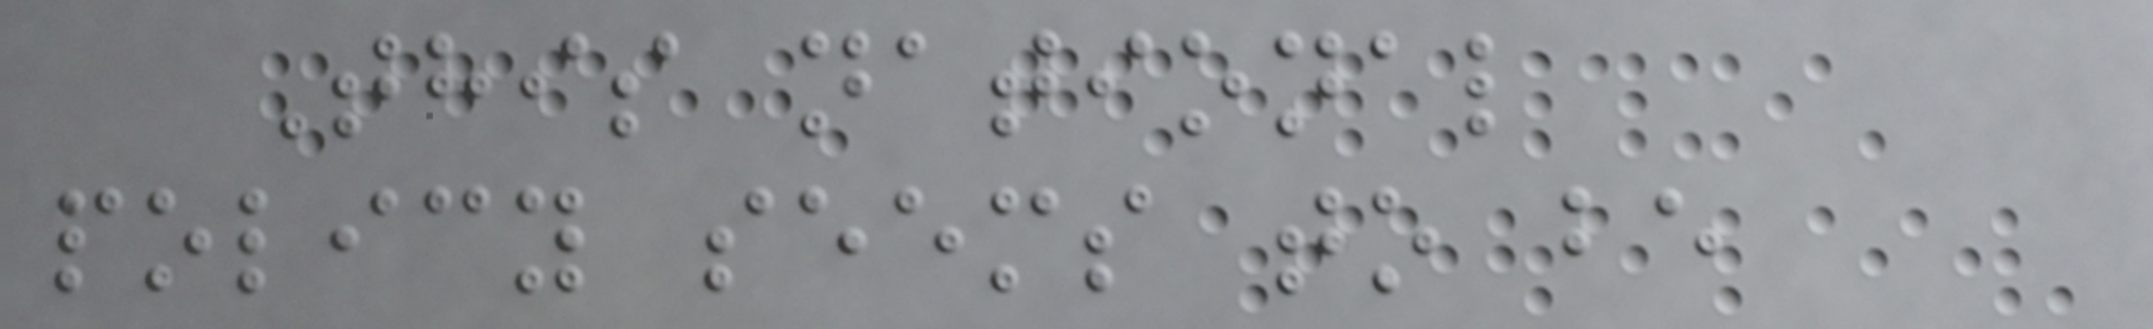This national
policy seems to be
